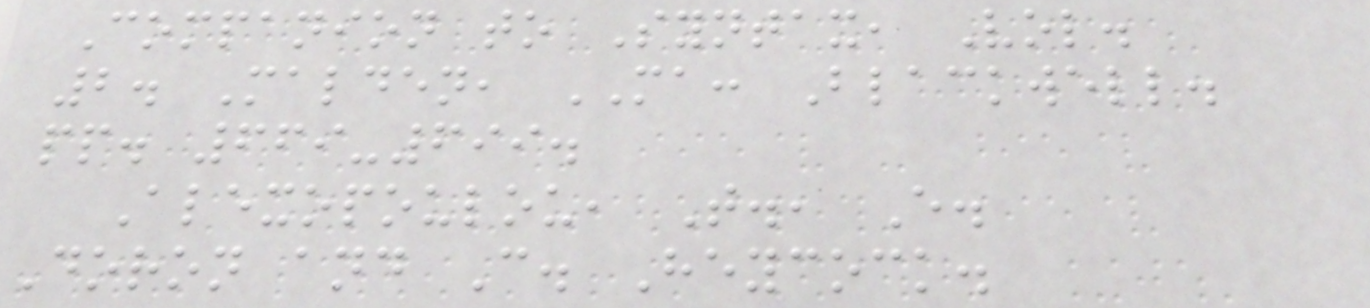Companion to Syntax, Vol.
2. Malden, MA: Blackwell.
pp. 669-699.
Alexopoulou, T., E.
Doron and C. Heycock.
